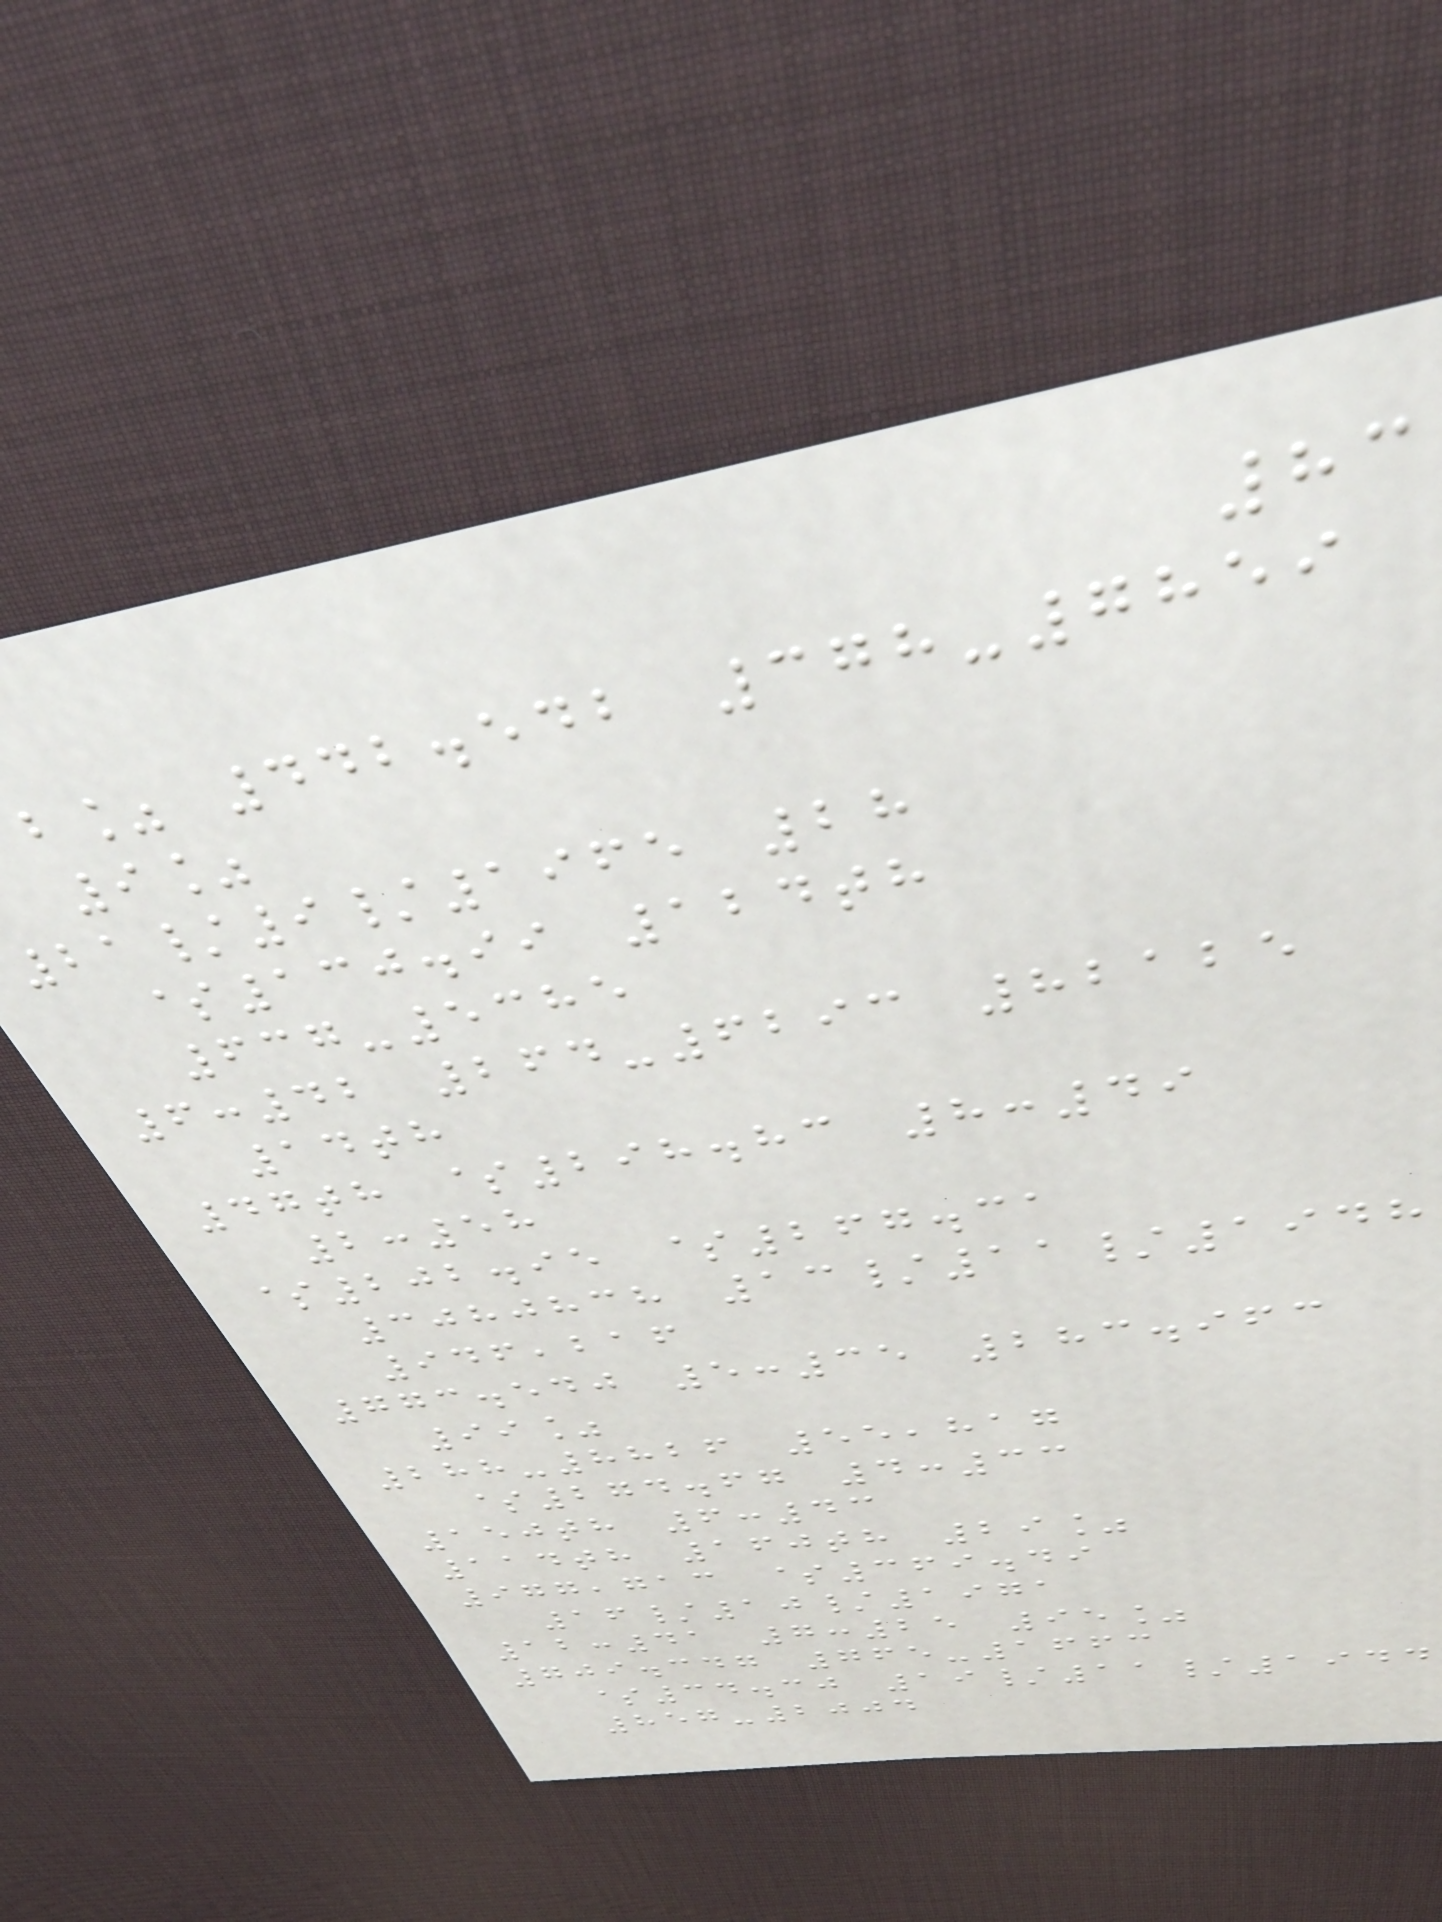83
b% 442.542 378-7859
9%
21/9/1965 28
$130.99 124th
637-5385
6:42 264-6293 82125
14th
47th $298.83 8:49
2:58
$202.95 $267.31
3080838 13/11/1948
946,216
773.540 5:35 283.963
99%
288-8826 55,817
$274.67 4:33
150th 6:43
114th 160th 29%
977,713 $369.49
16/10/1971
12:41 7:25 95%
709.347 765-1663
$34.30 19/11/1944
857-2004
